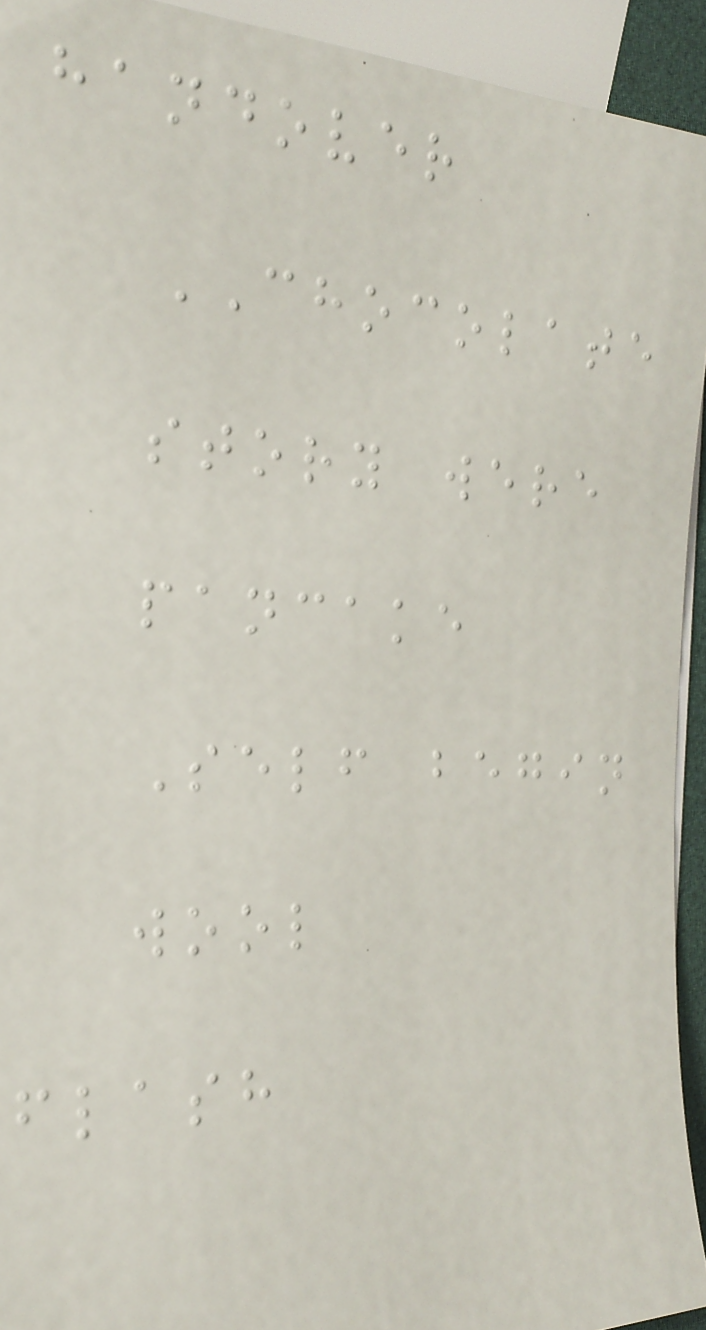handover
CHOCOLATE
story were
pancake
Self begin
wool
flash
